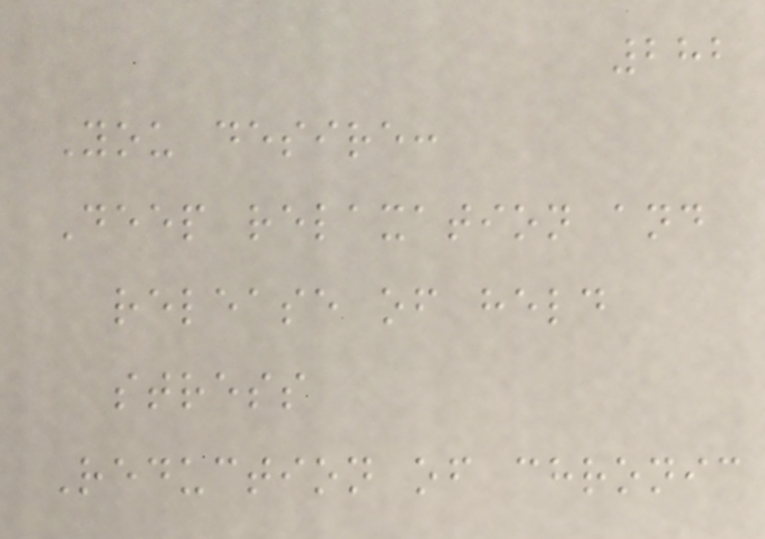282
You desire:
Deep relaxation and
release of held
stress
Reduction of chronic
